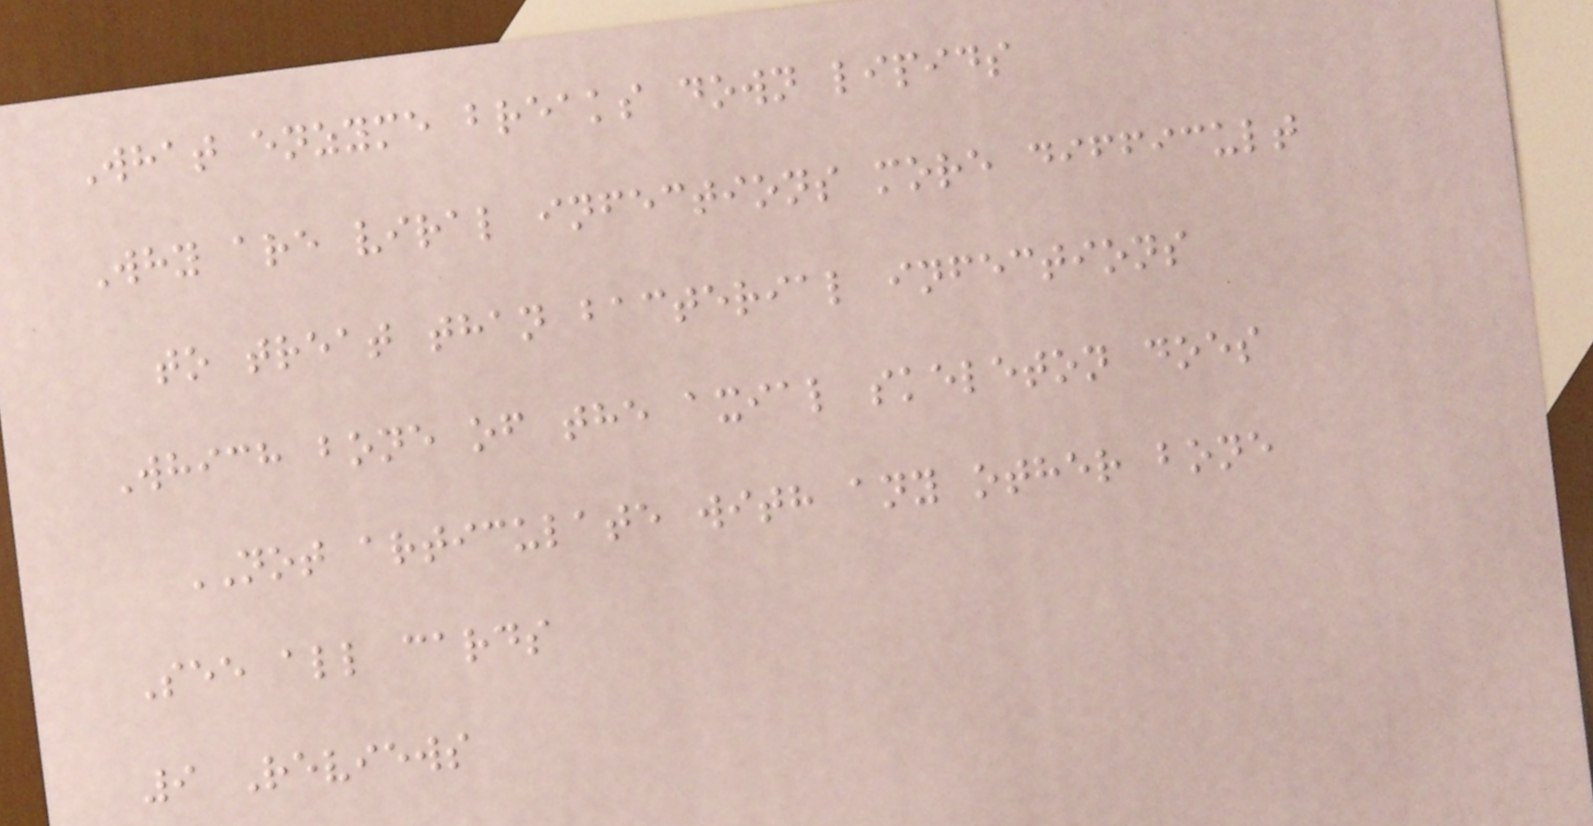What enzyme breaks down lipids
Why are viral infections more difficult
to treat than bacterial infections
Which bone of the axial skeleton does
NOT articulate with any other bone
See all cards
9 Reviews
